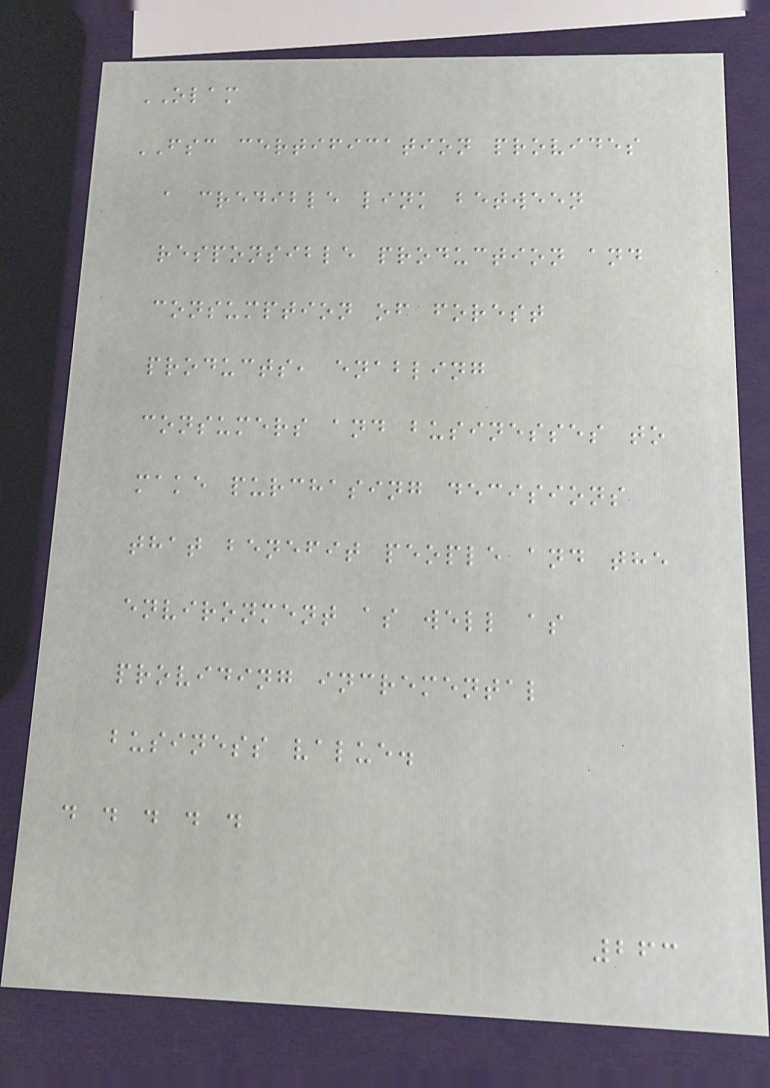OLAM
FSC certification provides
a credible link between
responsible production and
consumption of forest
products, enabling
consumers and businesses to
make purchasing decisions
that benefit people and the
environment as well as
providing incremental
business value.
. . . . .
263
